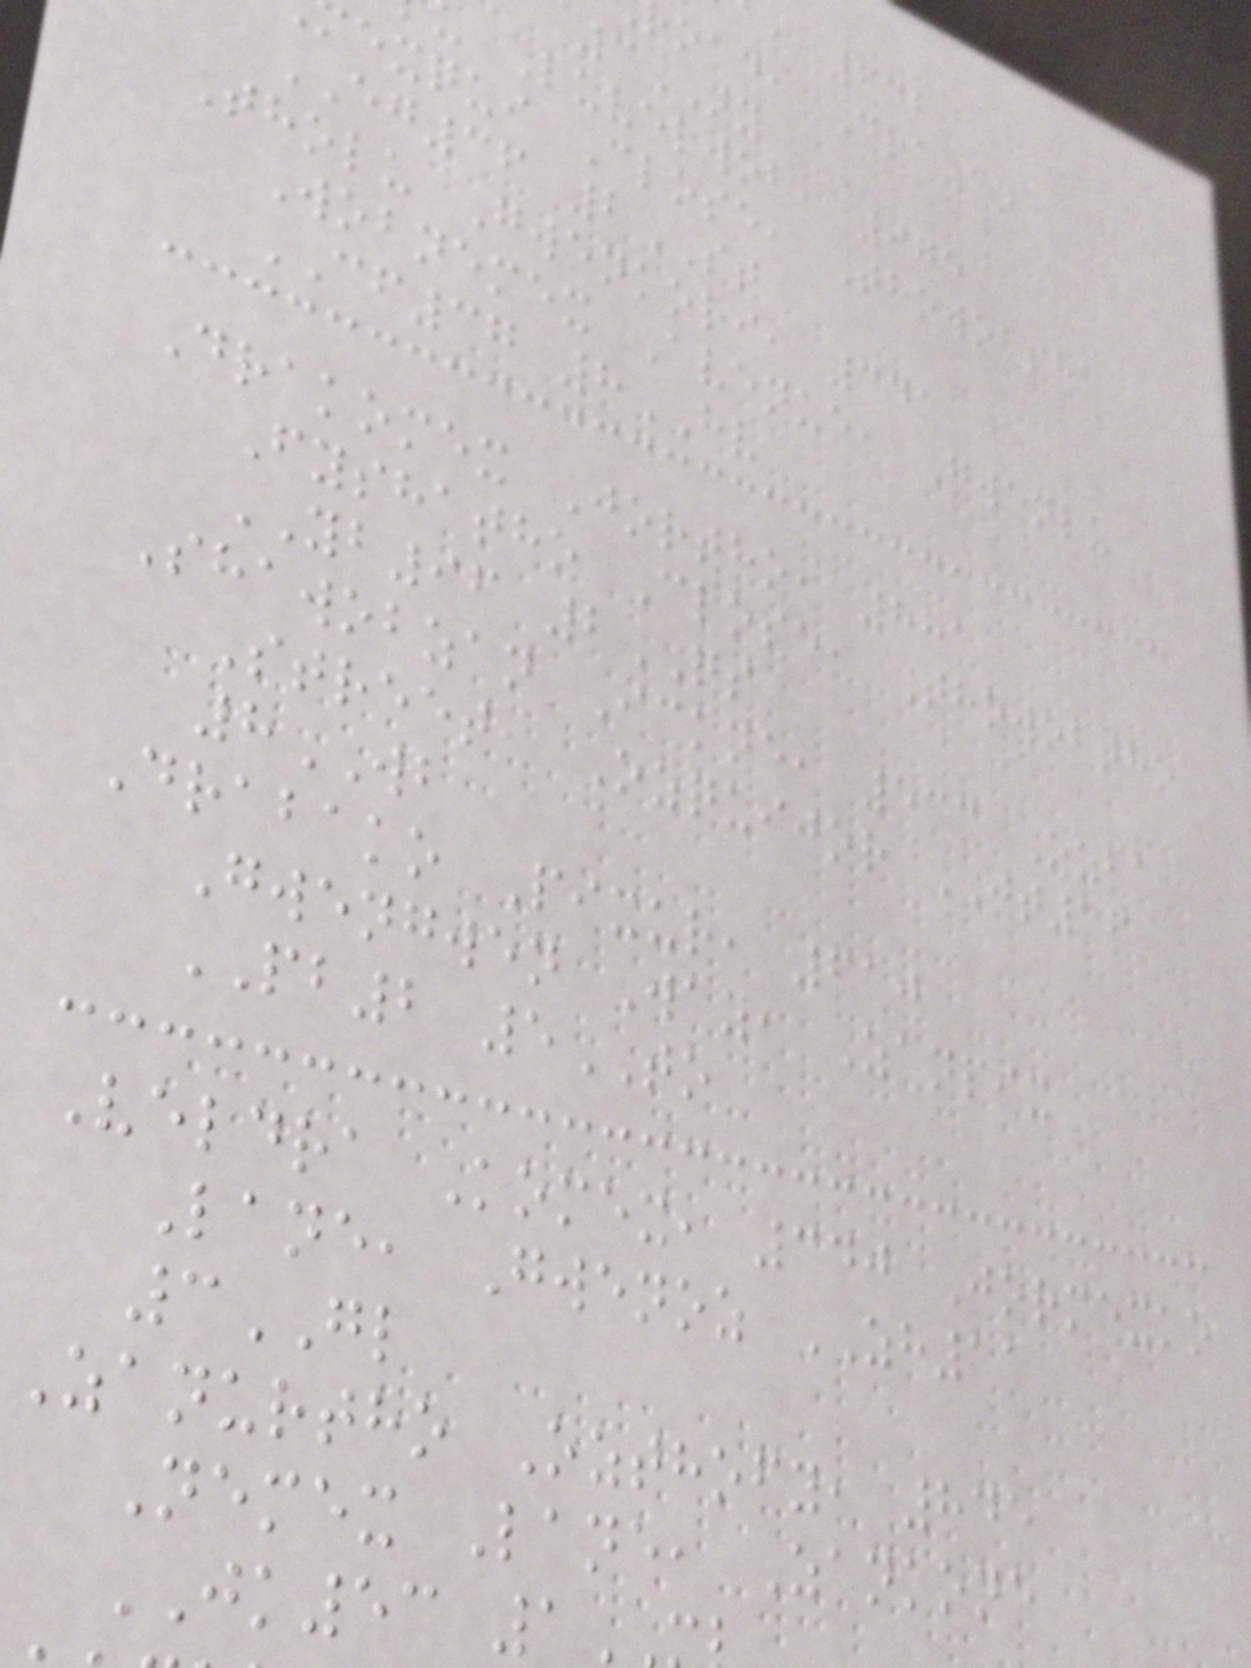, 642
oad, Drazan
3NY
Luvelwob, 975
exqui Close, Thowobsha
EG36 2ST
Tholu Gwenkori, 341
Wobnemex Avenue, Gwenlu
CF37 8HV
Drakomex Jortho, 881
Fyshatho Close, Thowobtho
YB96 2QS
Shawobzan Ickne, 533 Ozba
Street, Ozquijor JT16
8WB
Drabako Pixur, 610
Gwengwen Way, Zanpix
PB2 5TO
Veldra Komex, 340 Jormexko
Lane, Gwenoz ZH11
3GL
Zanurtho Ozthofy, 845
Nemex Lane, Zankone
JK53 1
